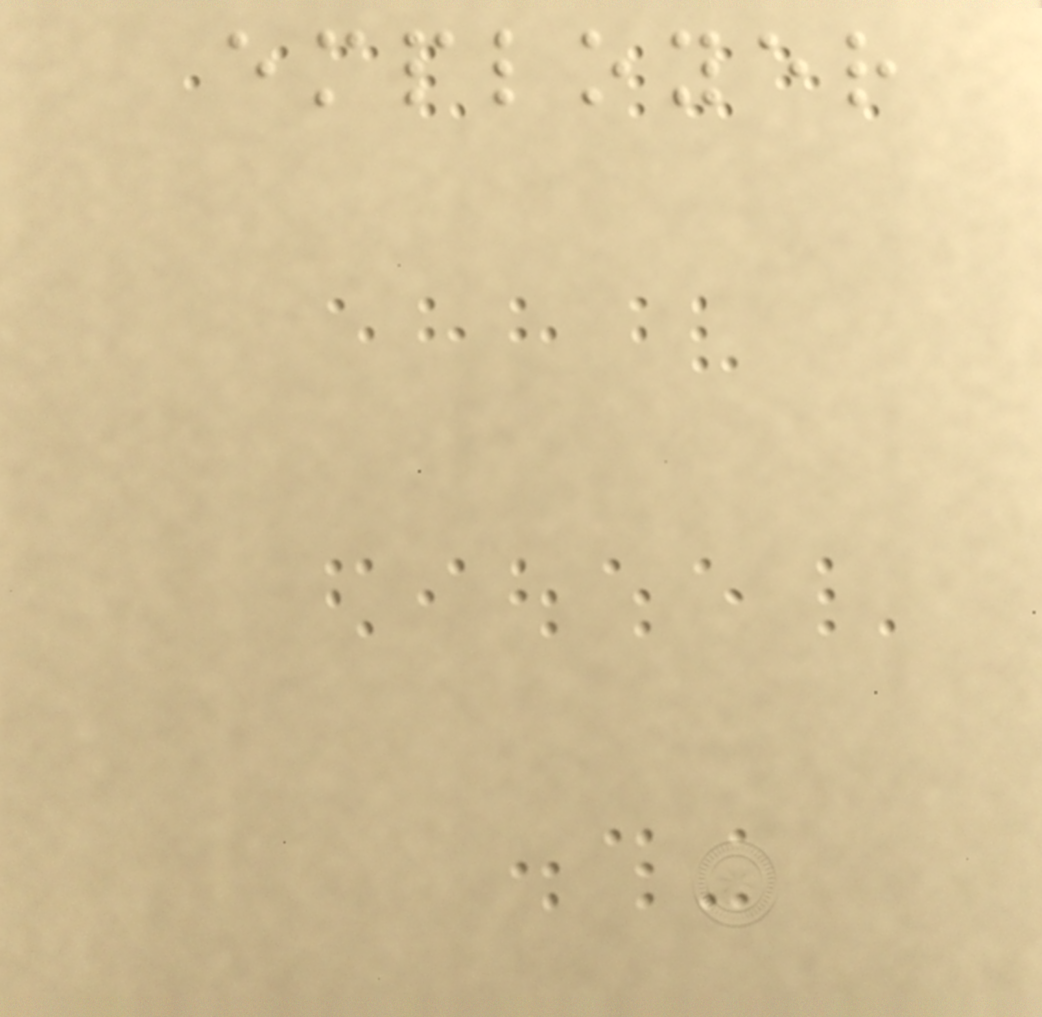employer
